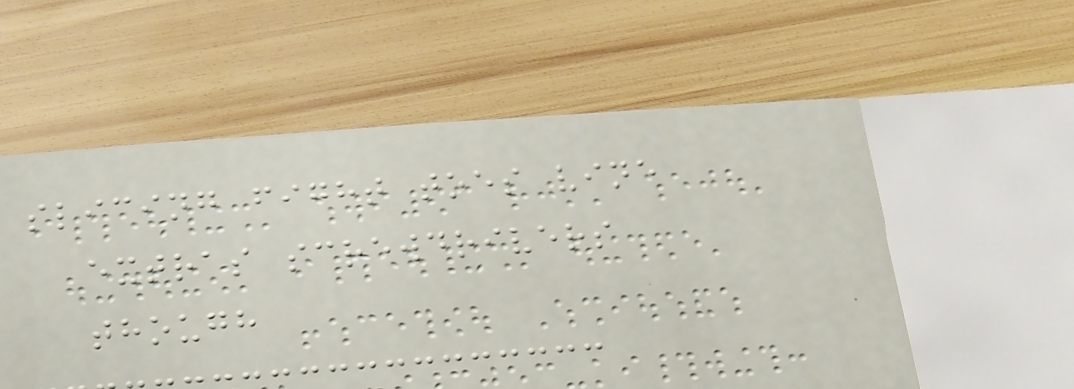slicing fight toes vine
extras screwdrivers
though
